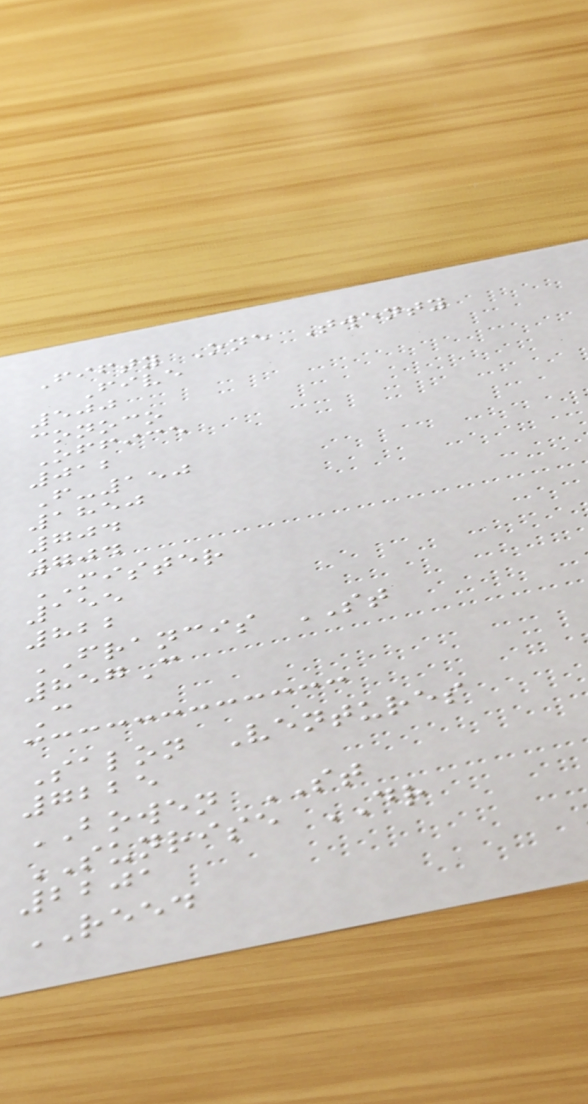Fifty One Twenty
Five
500
conoco
Office
012
F-150
1850
704
704
MISTER
155
822
FRANCIS ST
857C
C
Salon Ventures
7225
BOWEN ST
SUNRISE DR
2201
REED
